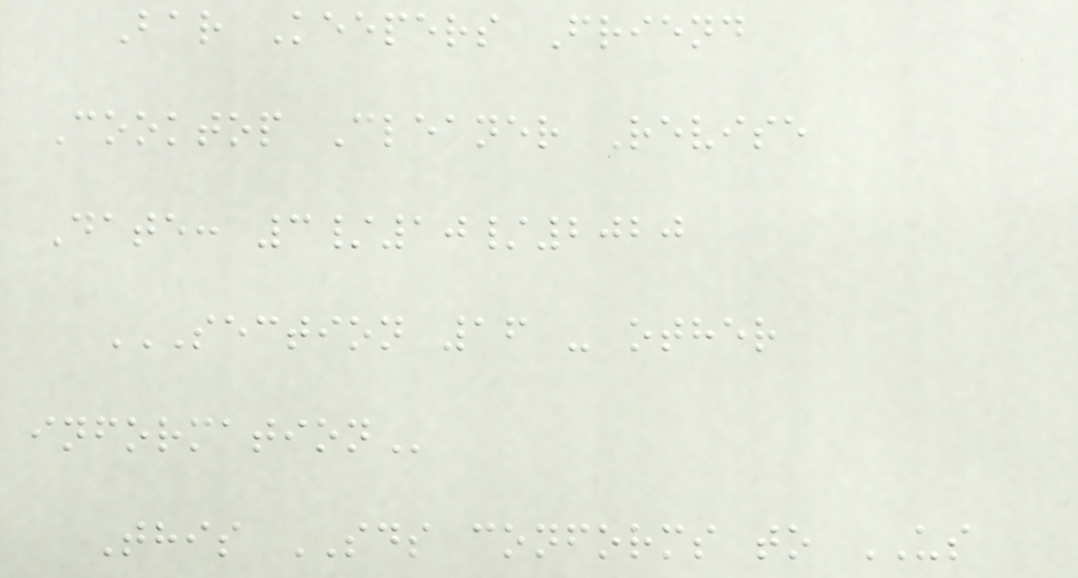Bar Keepers Friend
Cooktop Cleaner Revise
Date: 3/10/2020
SECTION 16 - OTHER
INFORMATION
This SDS conforms to US
